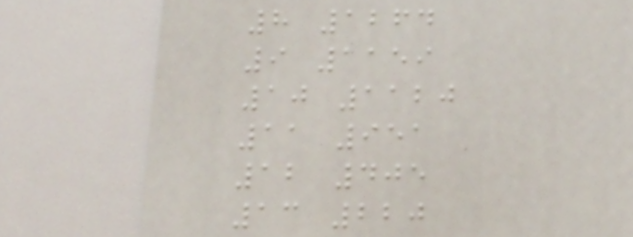8 1264
9 1159
10 1120
11 951
12 405
13 220
